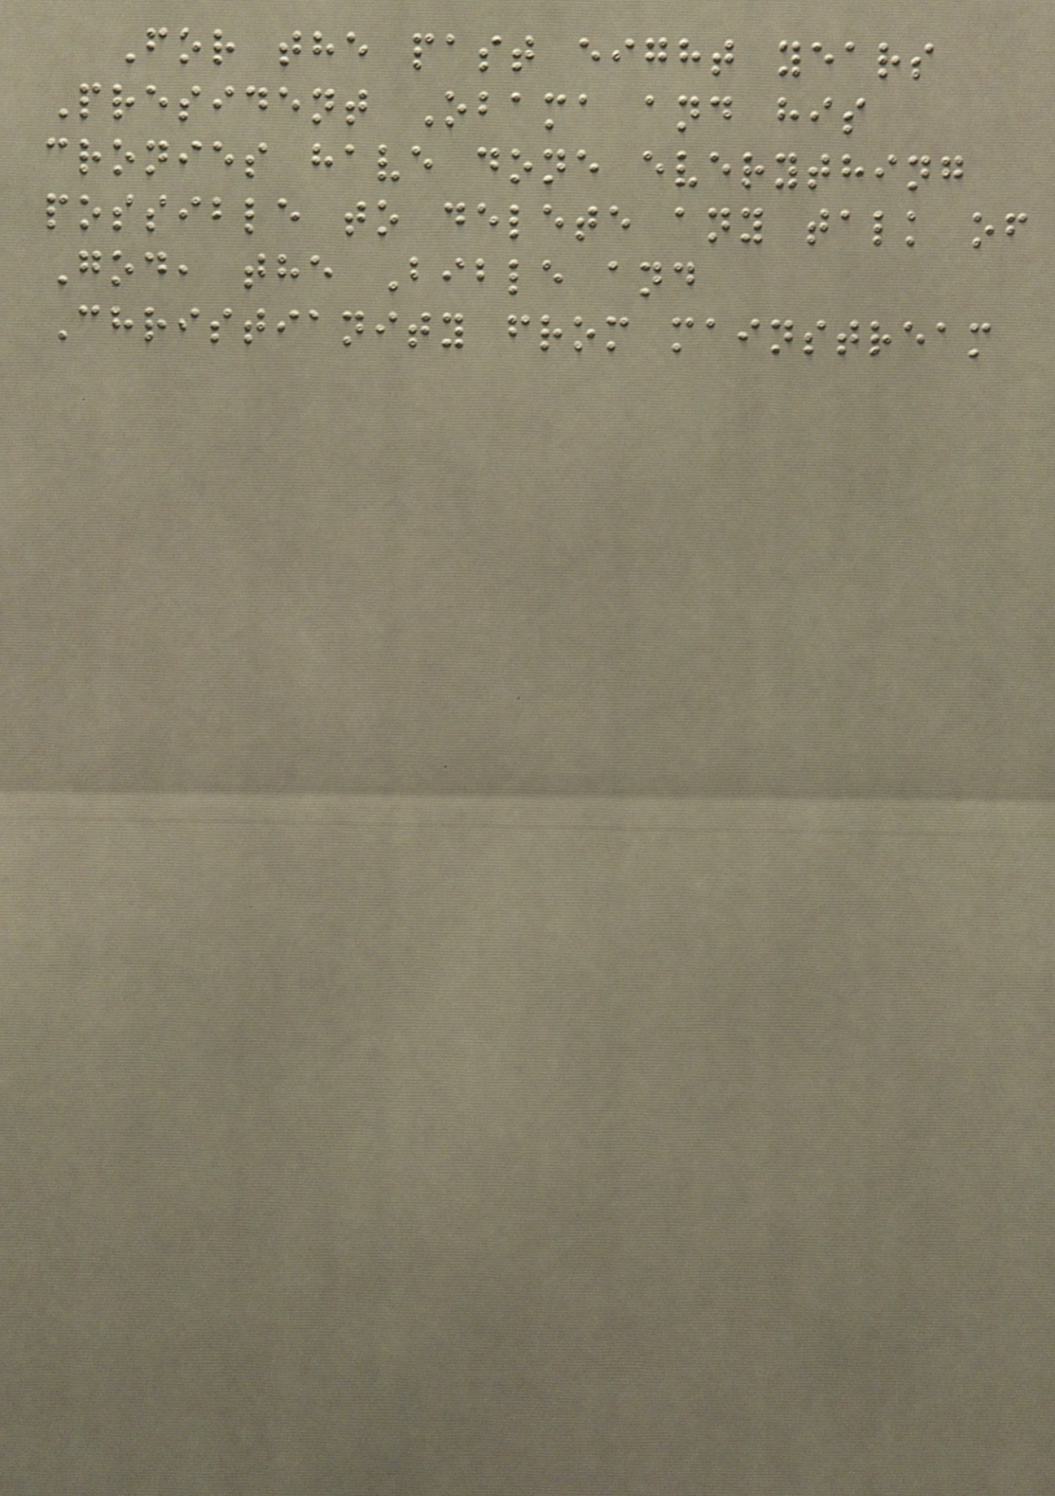For the past eight years
President Obama and his
cronies have done everything
possible to delete any talk of
God, the Bible and
Christianity from mainstream
